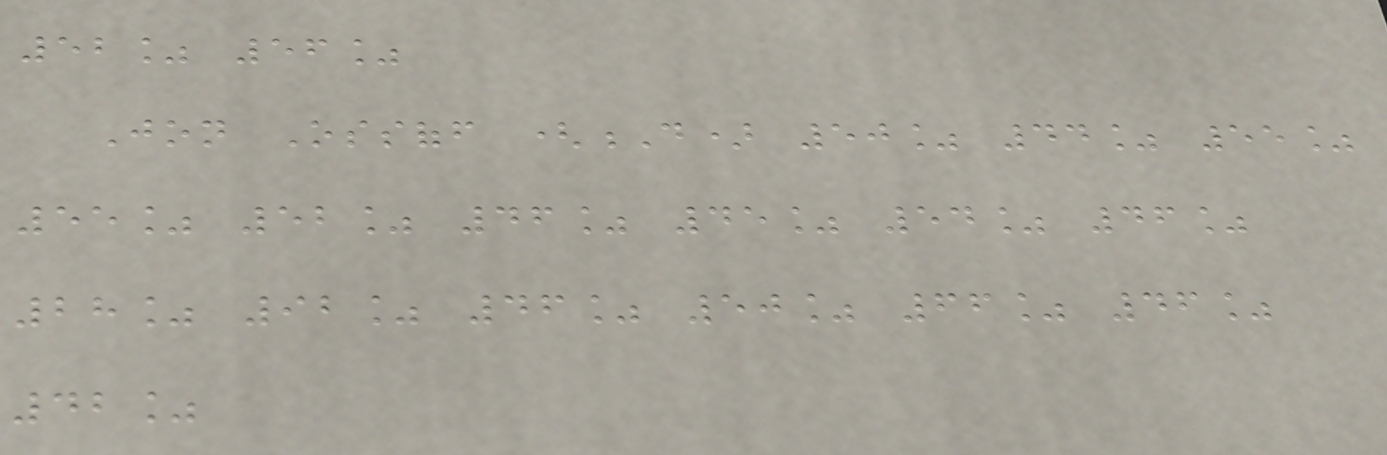52% 56%
Jon Ossoff (D) 50% 44% 55%
55% 52% 46% 45% 54% 46%
28% 92% 46% 50% 66% 46%
42%
